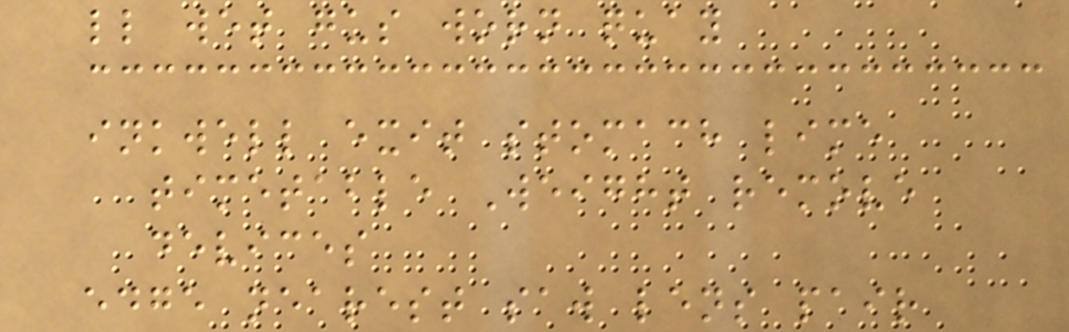ll wet gus worn quay
inkwell exit stomach lime
timetable Weight remove
devices
edge nearest saw lens pair
